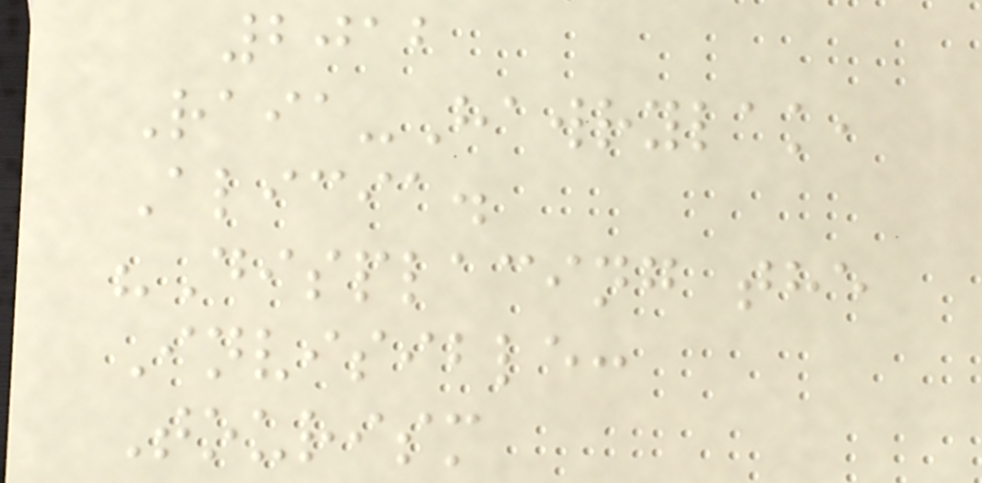2012
Raia-Hawrylak,
Alicia.
"Displacing the
Invisible:
Tourism
